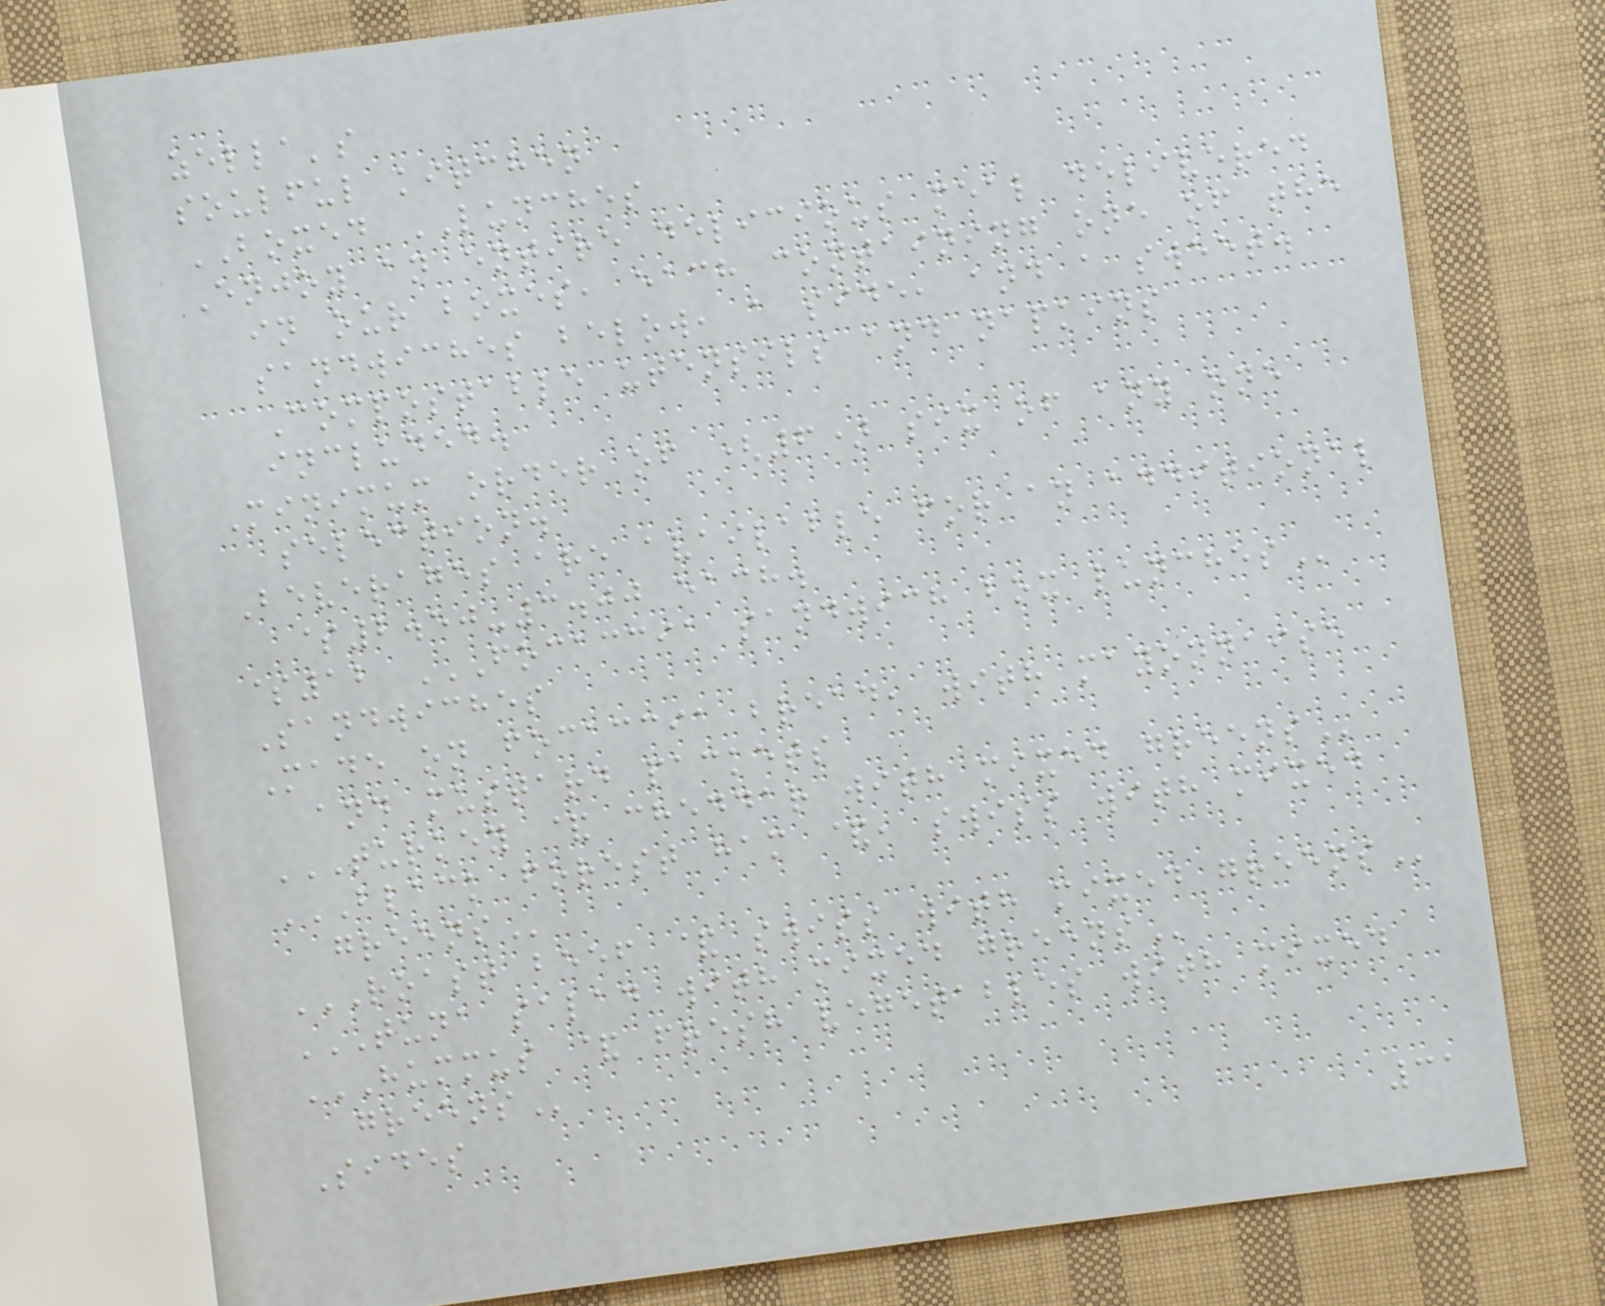zella's
soulful kitchen
BOXED LUNCHES
Enjoy an entire delicious meal delivered
in our boxes, each containing one of the
sandwiches below, a side, and a sweet.
Compostable utensils and napkins
included.
Minimum order of (6) six of any one
selection.
Beverages are available for an additional
$2.50-3.00 each.
$12 FOCACCIA SANDWICH BOX LUNCHES
Sandwiches
Made on focaccia bread, with mayonnaise
and mustard packets
TURKEY & CHEDDAR WITH MIXED GREENS
BLACK FOREST HAM &, SWISS WITH MIXED
GREENS
ROAST BEEF & SWISS WITH MIXED GREENS
TUNA SALAD WITH MIXED GREENS
HUMMUS & FRESH VEGETABLES WITH MIXED
GREENS
Sides
31
